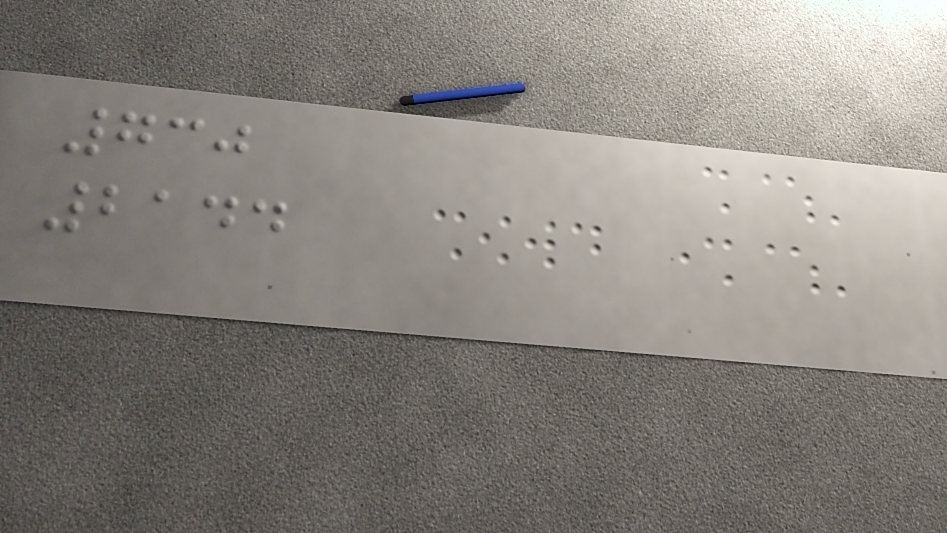730
2144
